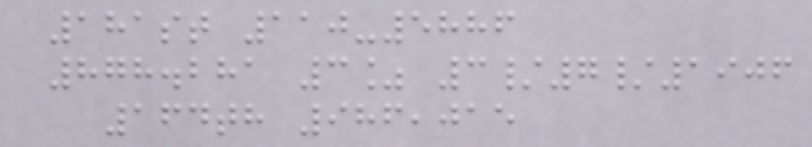181st 110-5886
878.281 3% 3/7/1906
164th 986,015
